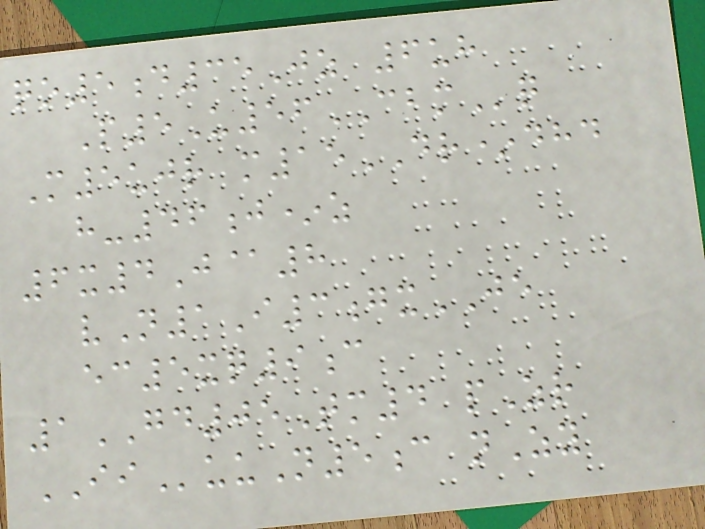qo5d35Jz 6uh
P5U56CBMq
M5ujr m15DR*dhd
h-46j*z
6x4J@8
vN1I3gxJE
ec5xq9c
1GD05Tm4 pZr
IIuuN5c nZy
